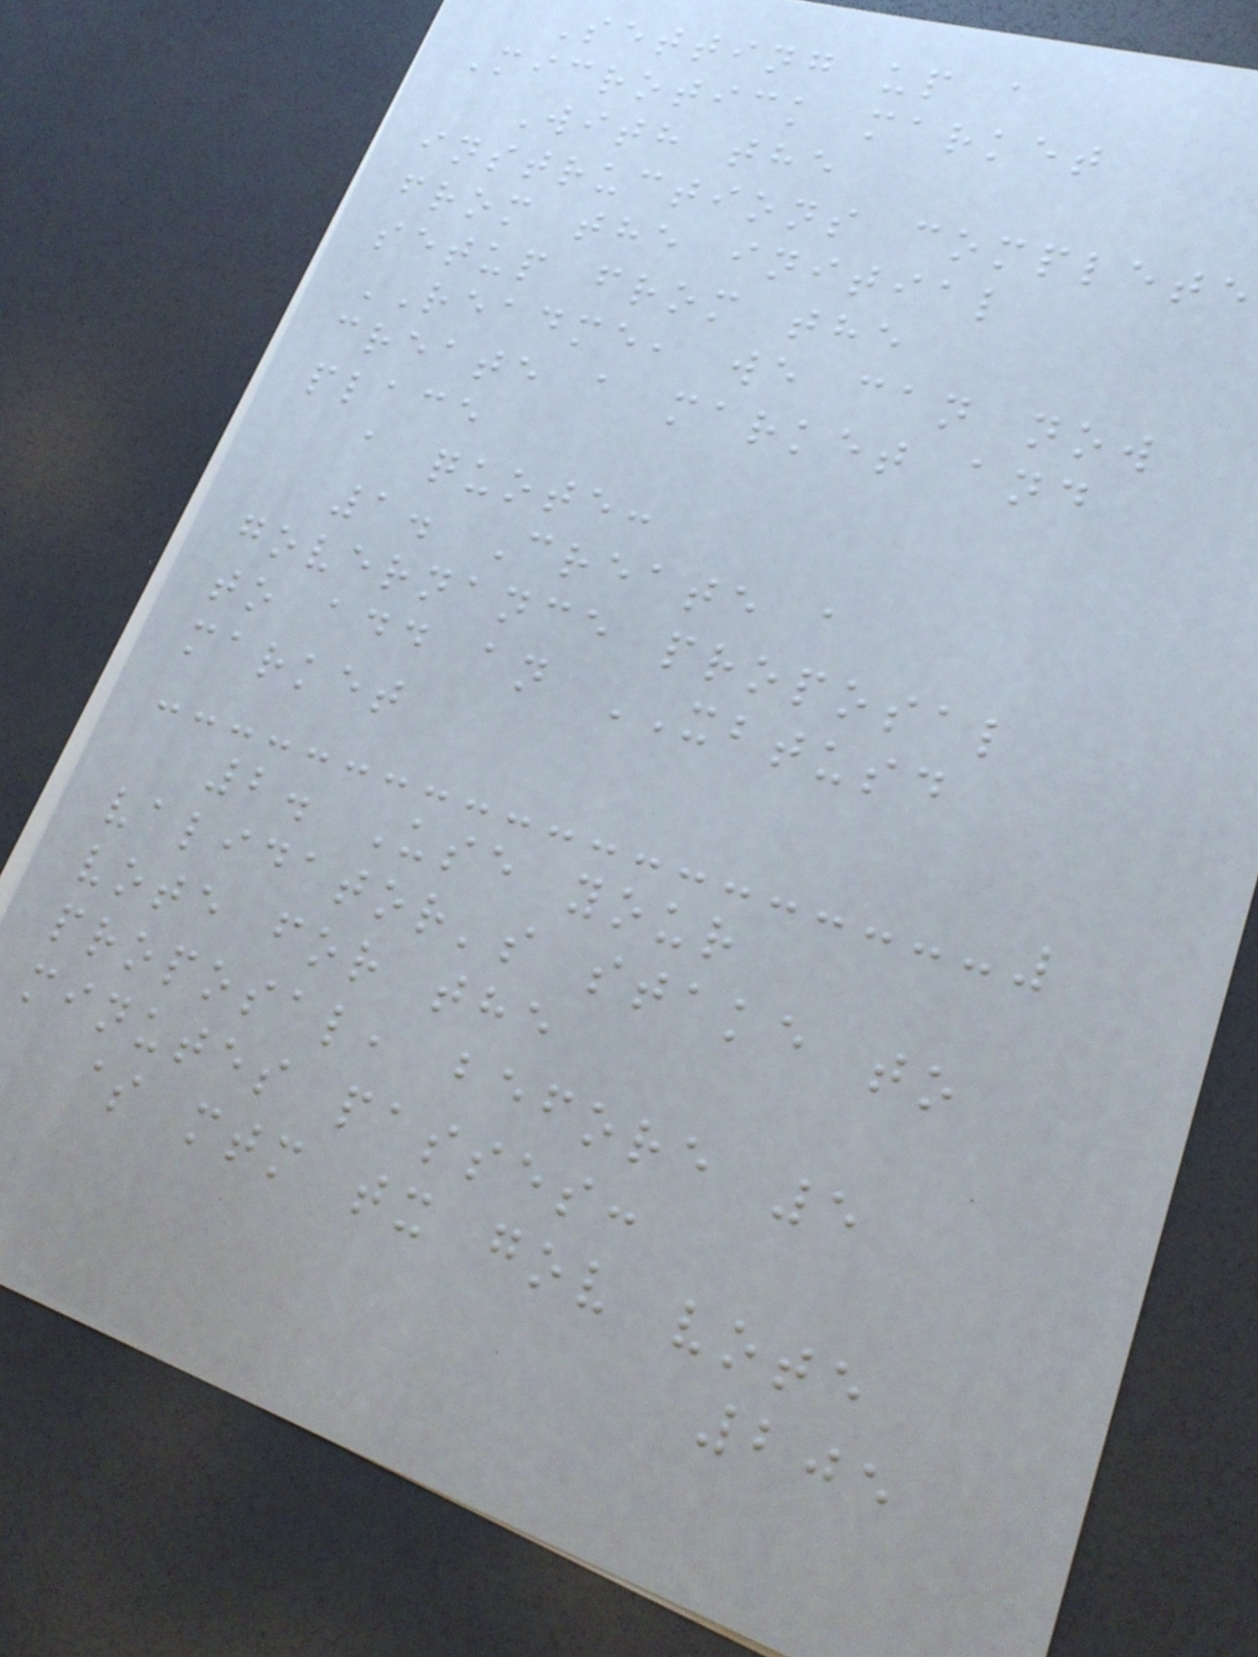Setting up a
Microtick market
With the
instructions complete
from the initial
setup from the
README, we can now
create a market and
place
a quote:
1. Create a
governance proposal
to add an XBTUSD
market
2. Use your
validator's stake to
vote for the
proposal, before 5
minutes passes:
$ mtm tx gov vote
205
